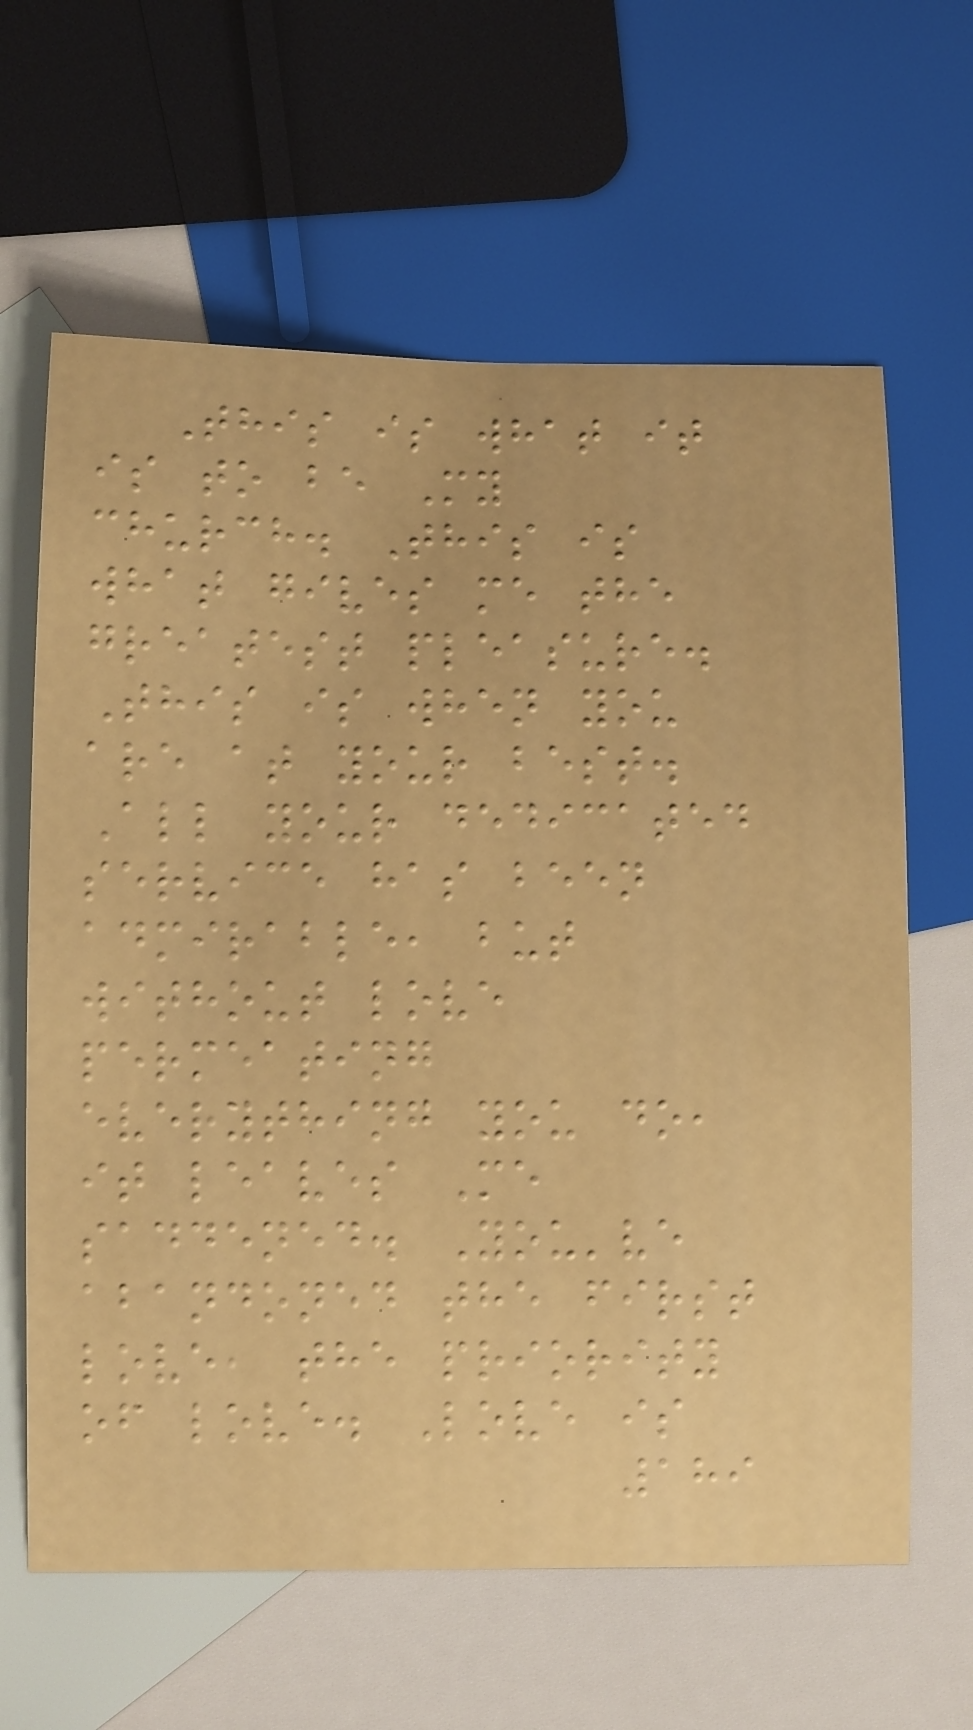This is what it
is to be My
church. This is
what gives me the
greatest pleasure.
This is when you
are at your best.
All your dedicated
service has been
admirable, but
without love
permeating
everything you do,
it leaves Me
saddened. You've
abandoned the first
love, the priority
of love. Love is
189
